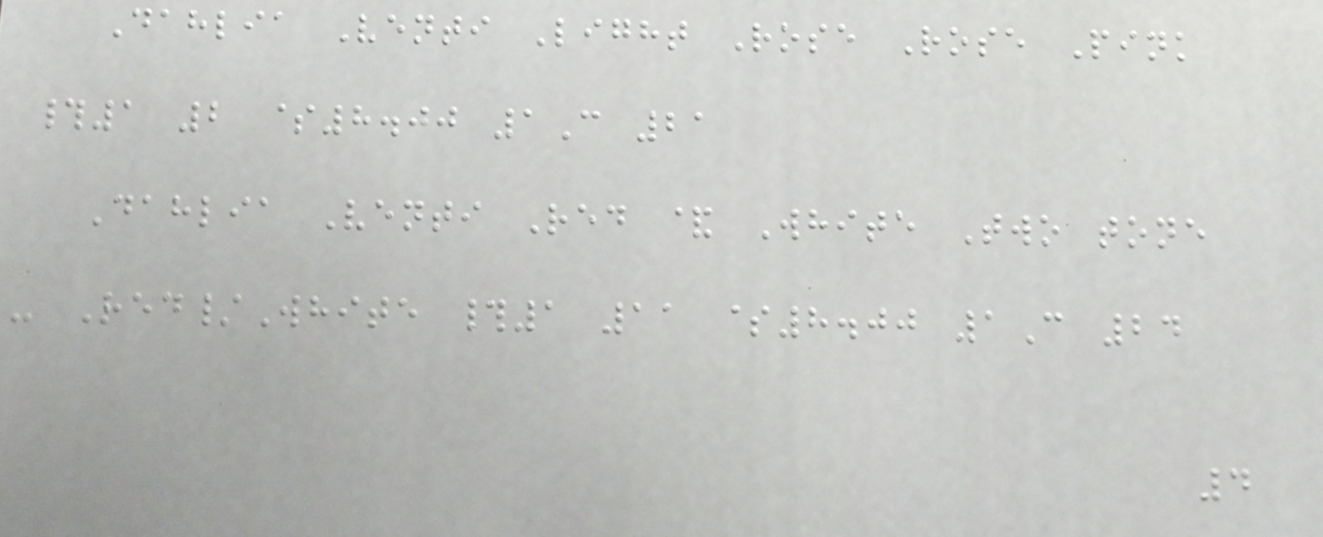Dahlia Venti Light Rose Rose Pink
#1 2 $8.00 1C 21
Dahlia Venti Red & White Two tone
- Red/White #1 11 $8.00 1C 24
4
